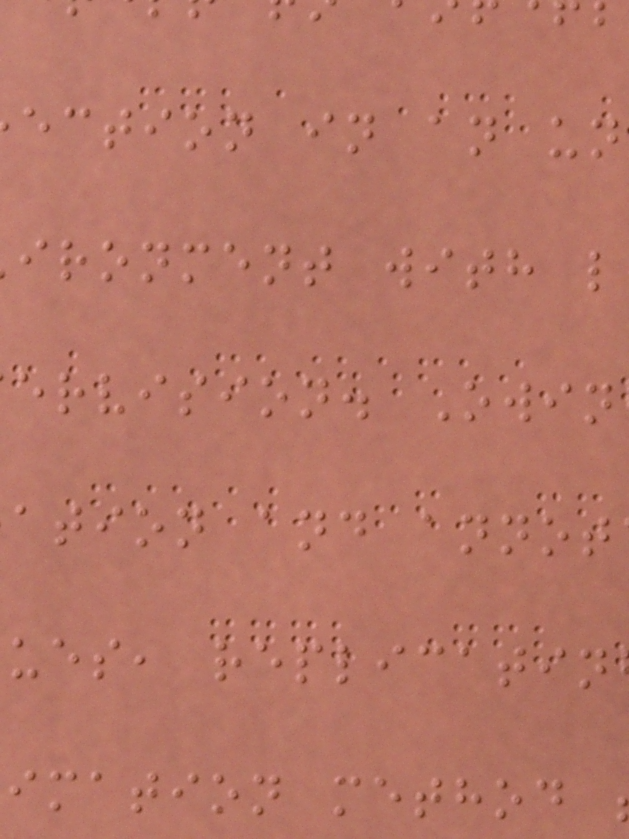ection in an un
ironment with l
ervision. Owin
ation and annot
ues, replicatin
imation method
